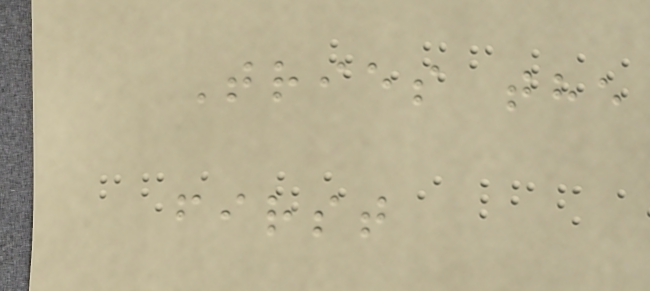Tries the
first
